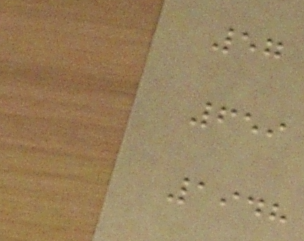57
659
1948
